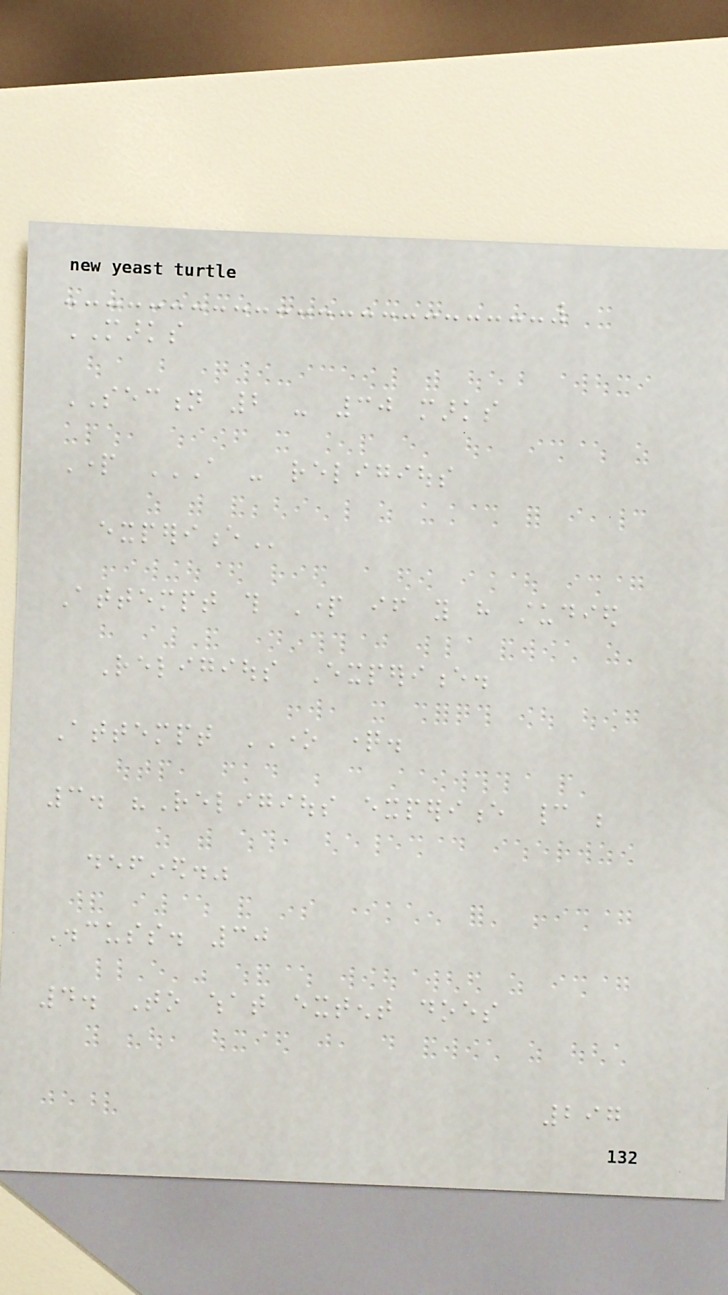MARKS
SECTION 2 - 30 marks
Part A - RELIGIOUS
EXPERIENCE
Attempt this Part if you have studied
Religious Experience.
Attempt ONE question.
3. "Religious experience cannot be
defined."
Discuss. 30
4. To what extent does
297
